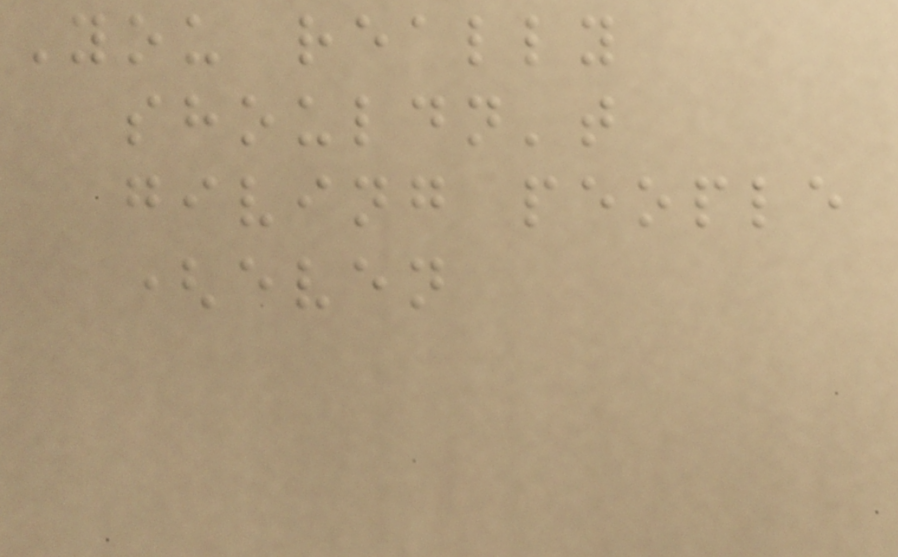You really
shouldn't
giving people
(even
